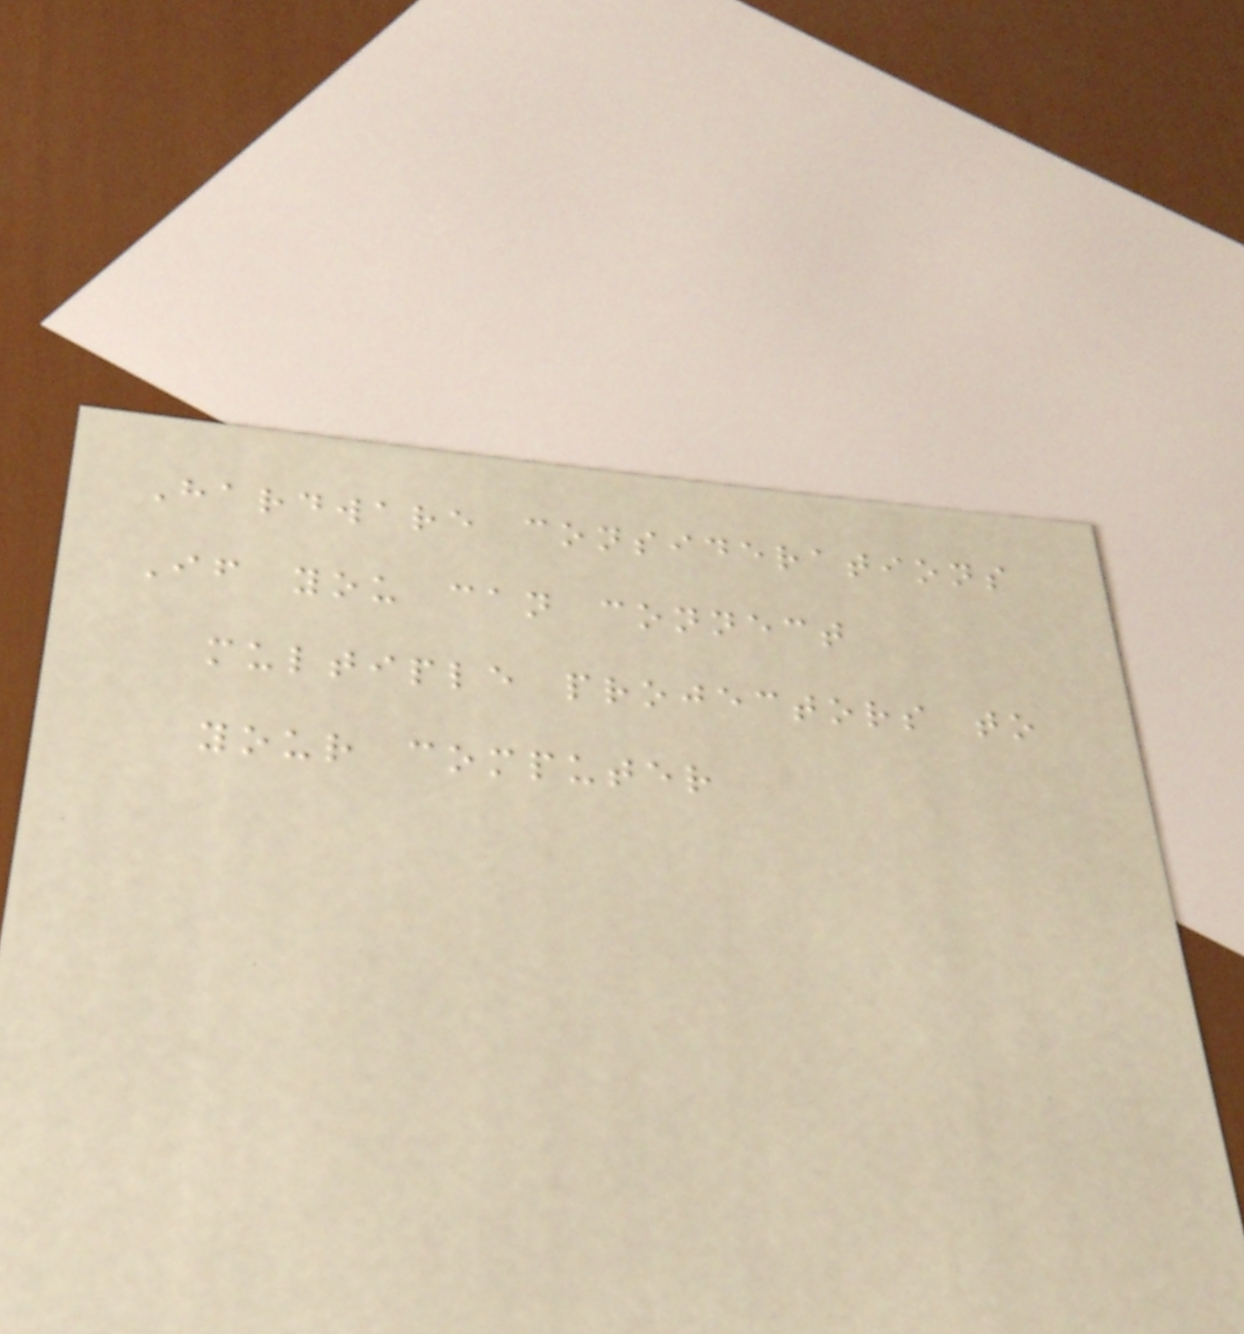Hardware considerations
If you can connect
multiple projectors to
your computer
